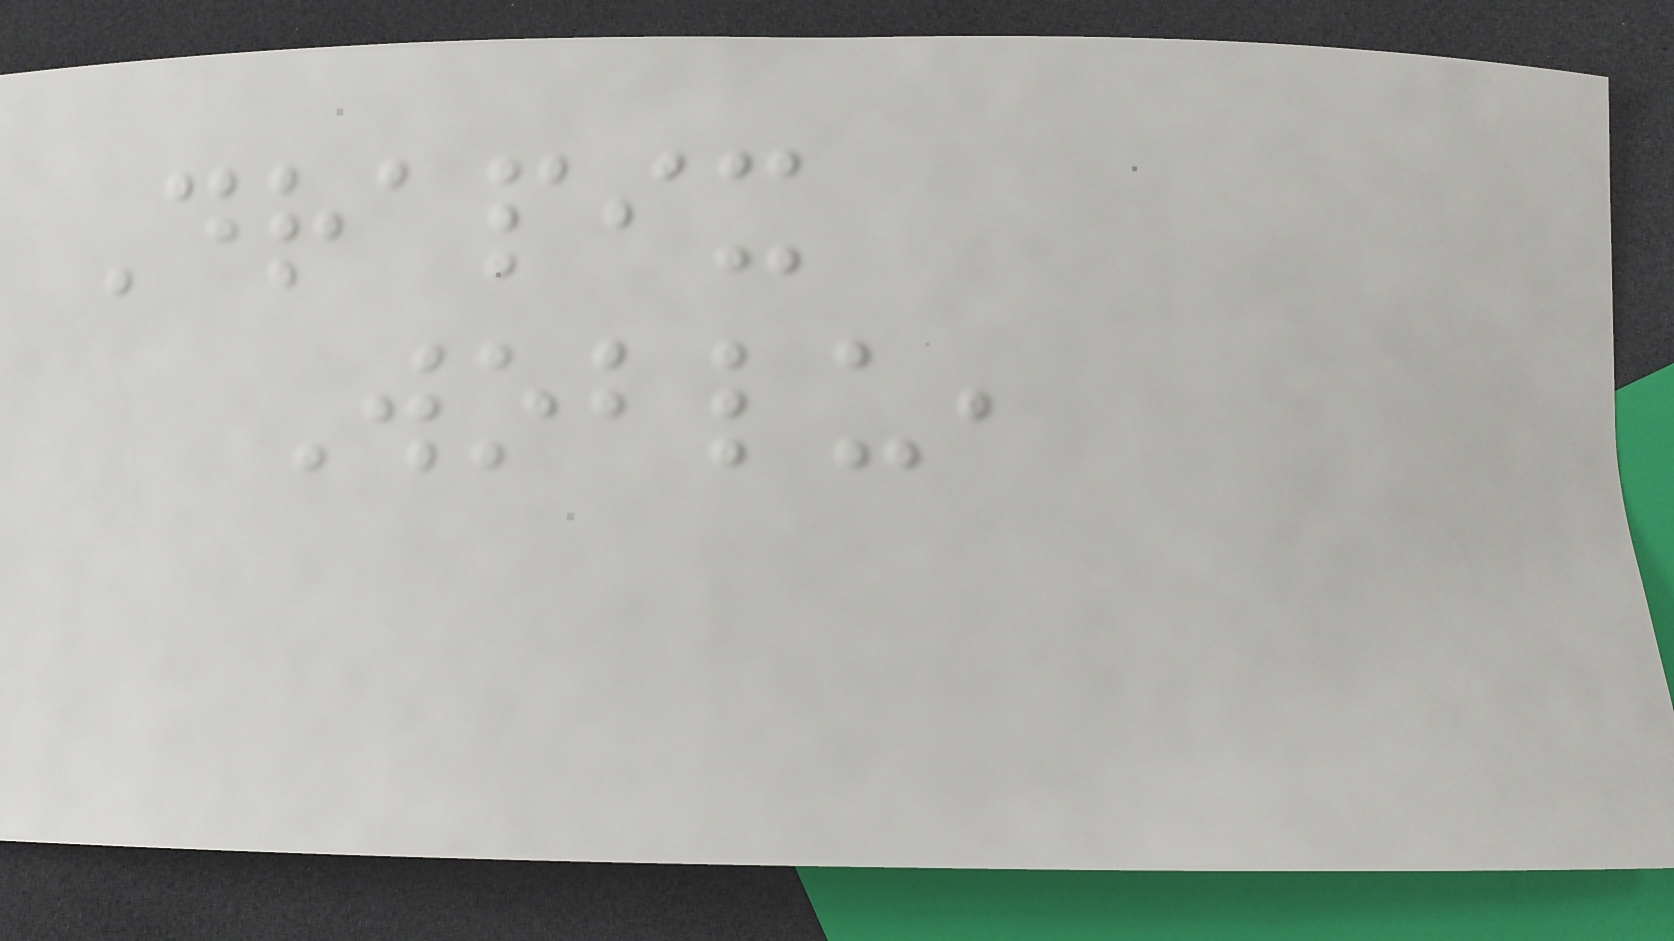Drapix
Woblu,
